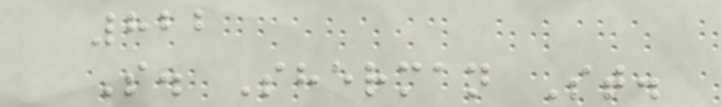822
S. Sherman St.
